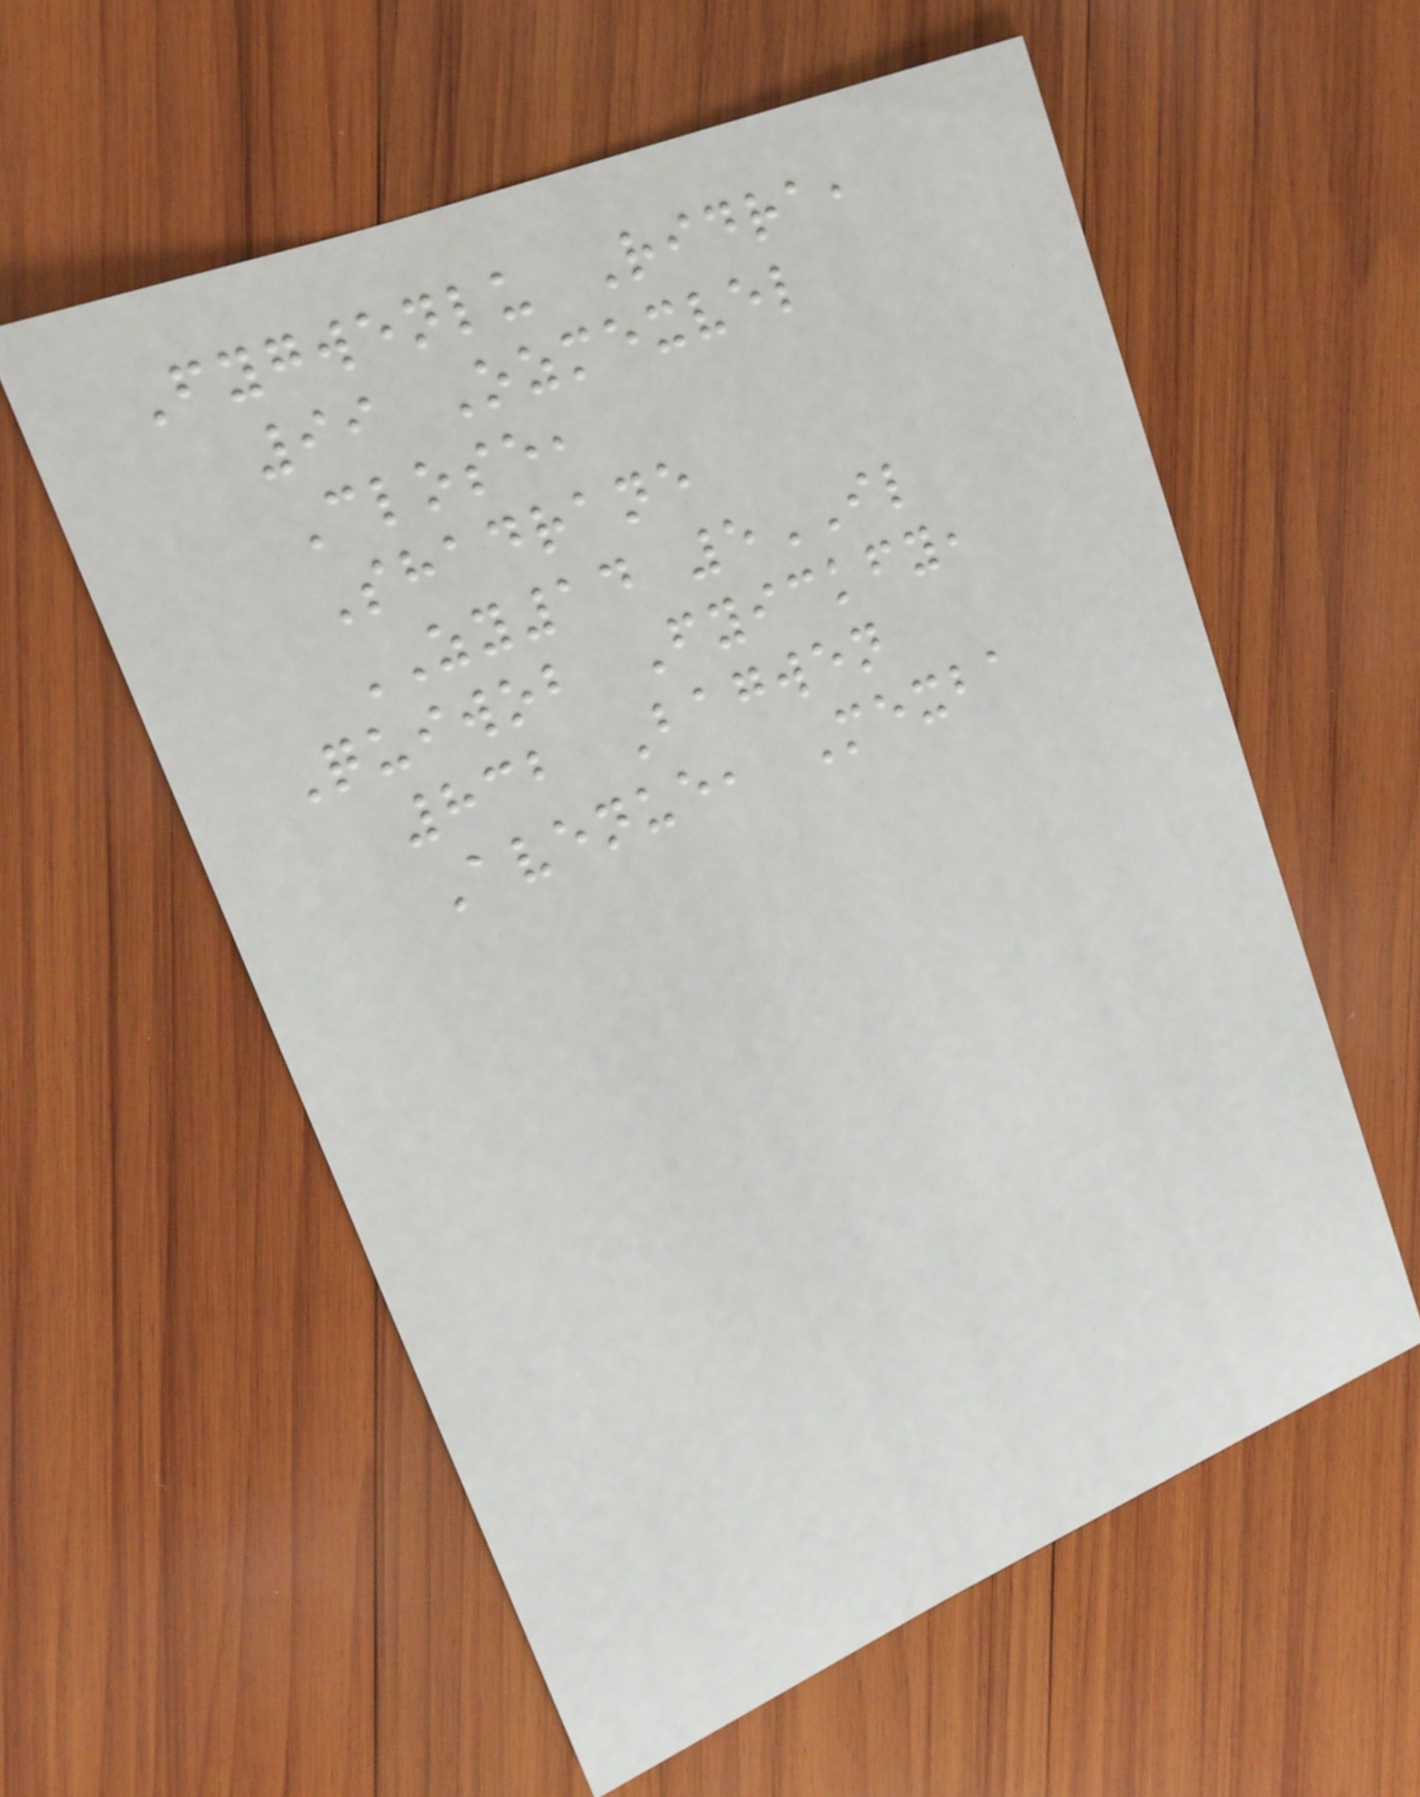Fygwenlu Ridra,
99 Ozmexvel
Close,
Shadrane
ZY14 5IL
Quiwob Fyickfy,
832 Bagwen
Avenue, Mexba
